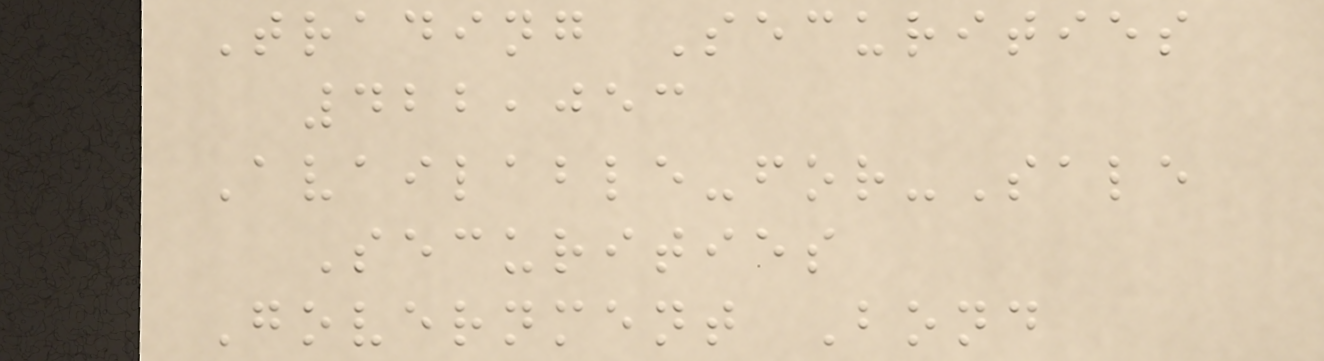Trading Securities
422,053
Available-for-Sale
Securities
Government Bond
